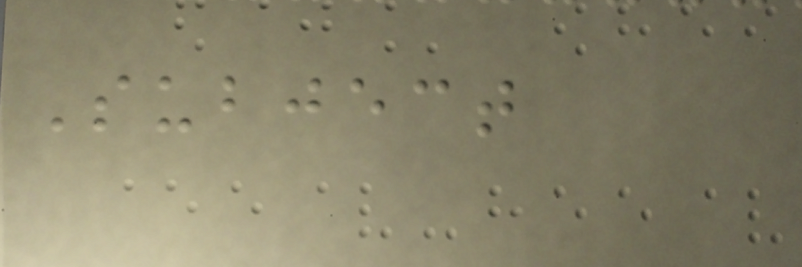Subject
